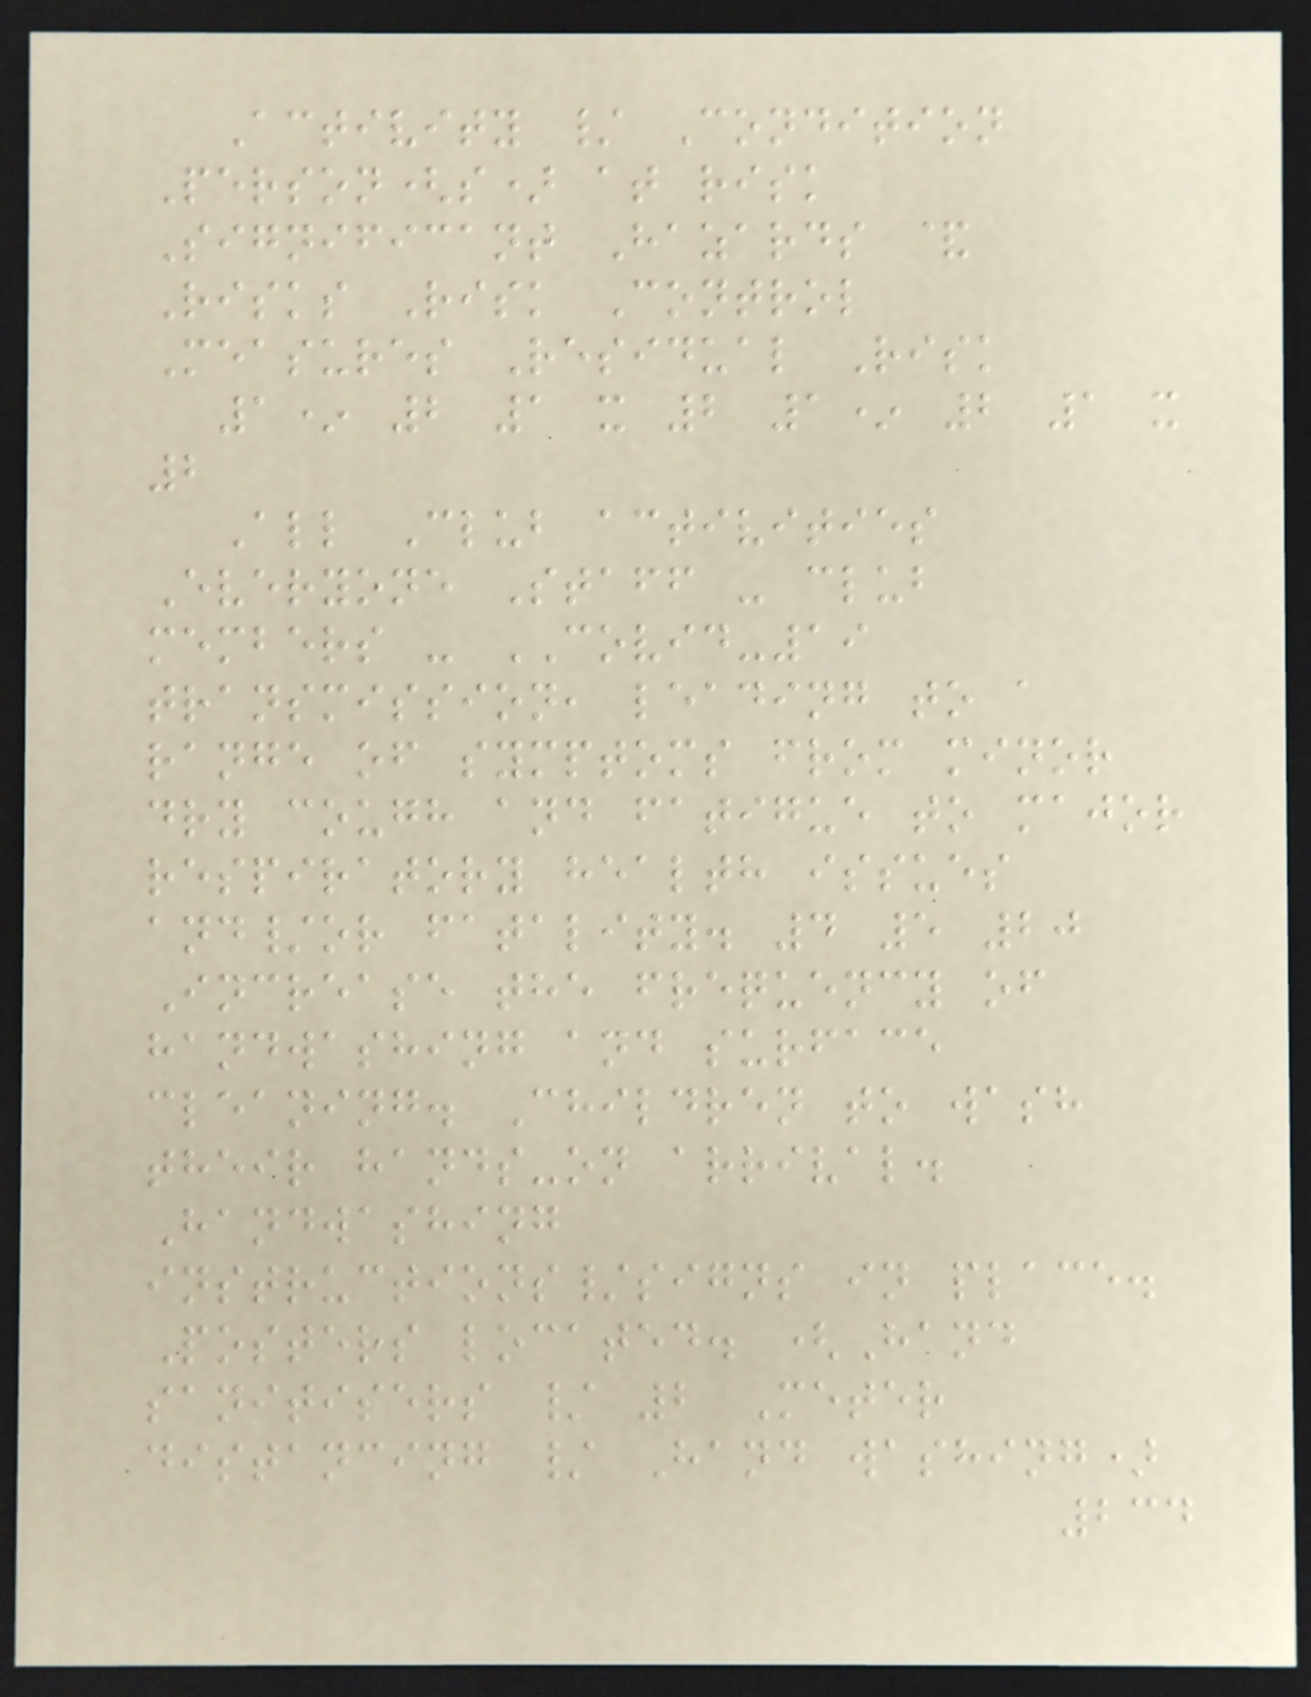Activity / Condition
Person(s) at risk
Significant Hazards &
Risks Risk Control
Measures Residual Risk
1* 2 1 x 2 1* 2 1 x
2
All Club activities
Everyone Staff - club
members - COVID-19
transmission, leading to a
range of symptoms from minor
dry cough and fatigue to major
respiratory health issues
and/or fatality. 4 5 20
Increase the frequency of
handwashing and surface
cleaning. Children to wash
their hands-on arrival.
Handwashing
instructions/signs in place.
Posters located. (Hand
sanitisers / 2 Meter
distancing / Hand washing)
234
